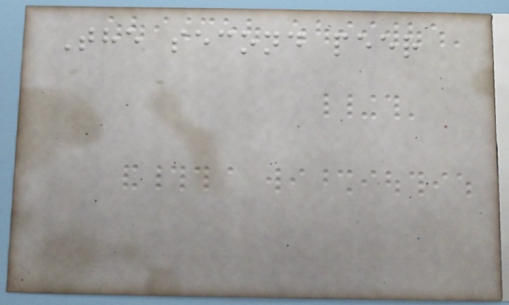The second peer
